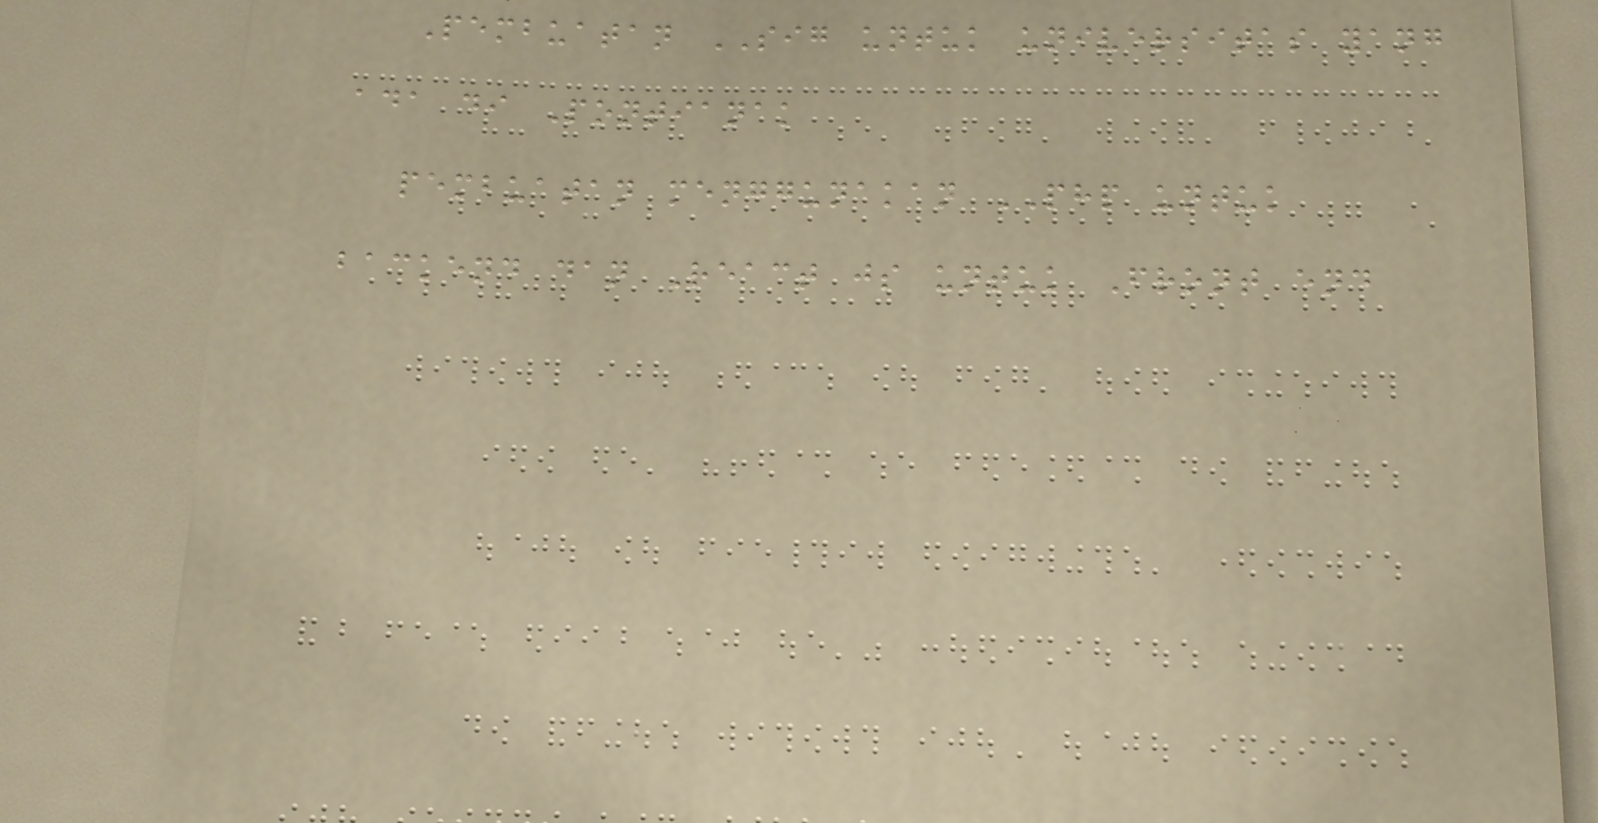Pembuatan SIG untuk universitas yang
ada di Pontianak
pembuatan menggunakan PHP untuk
backend dan React js untuk Front end
